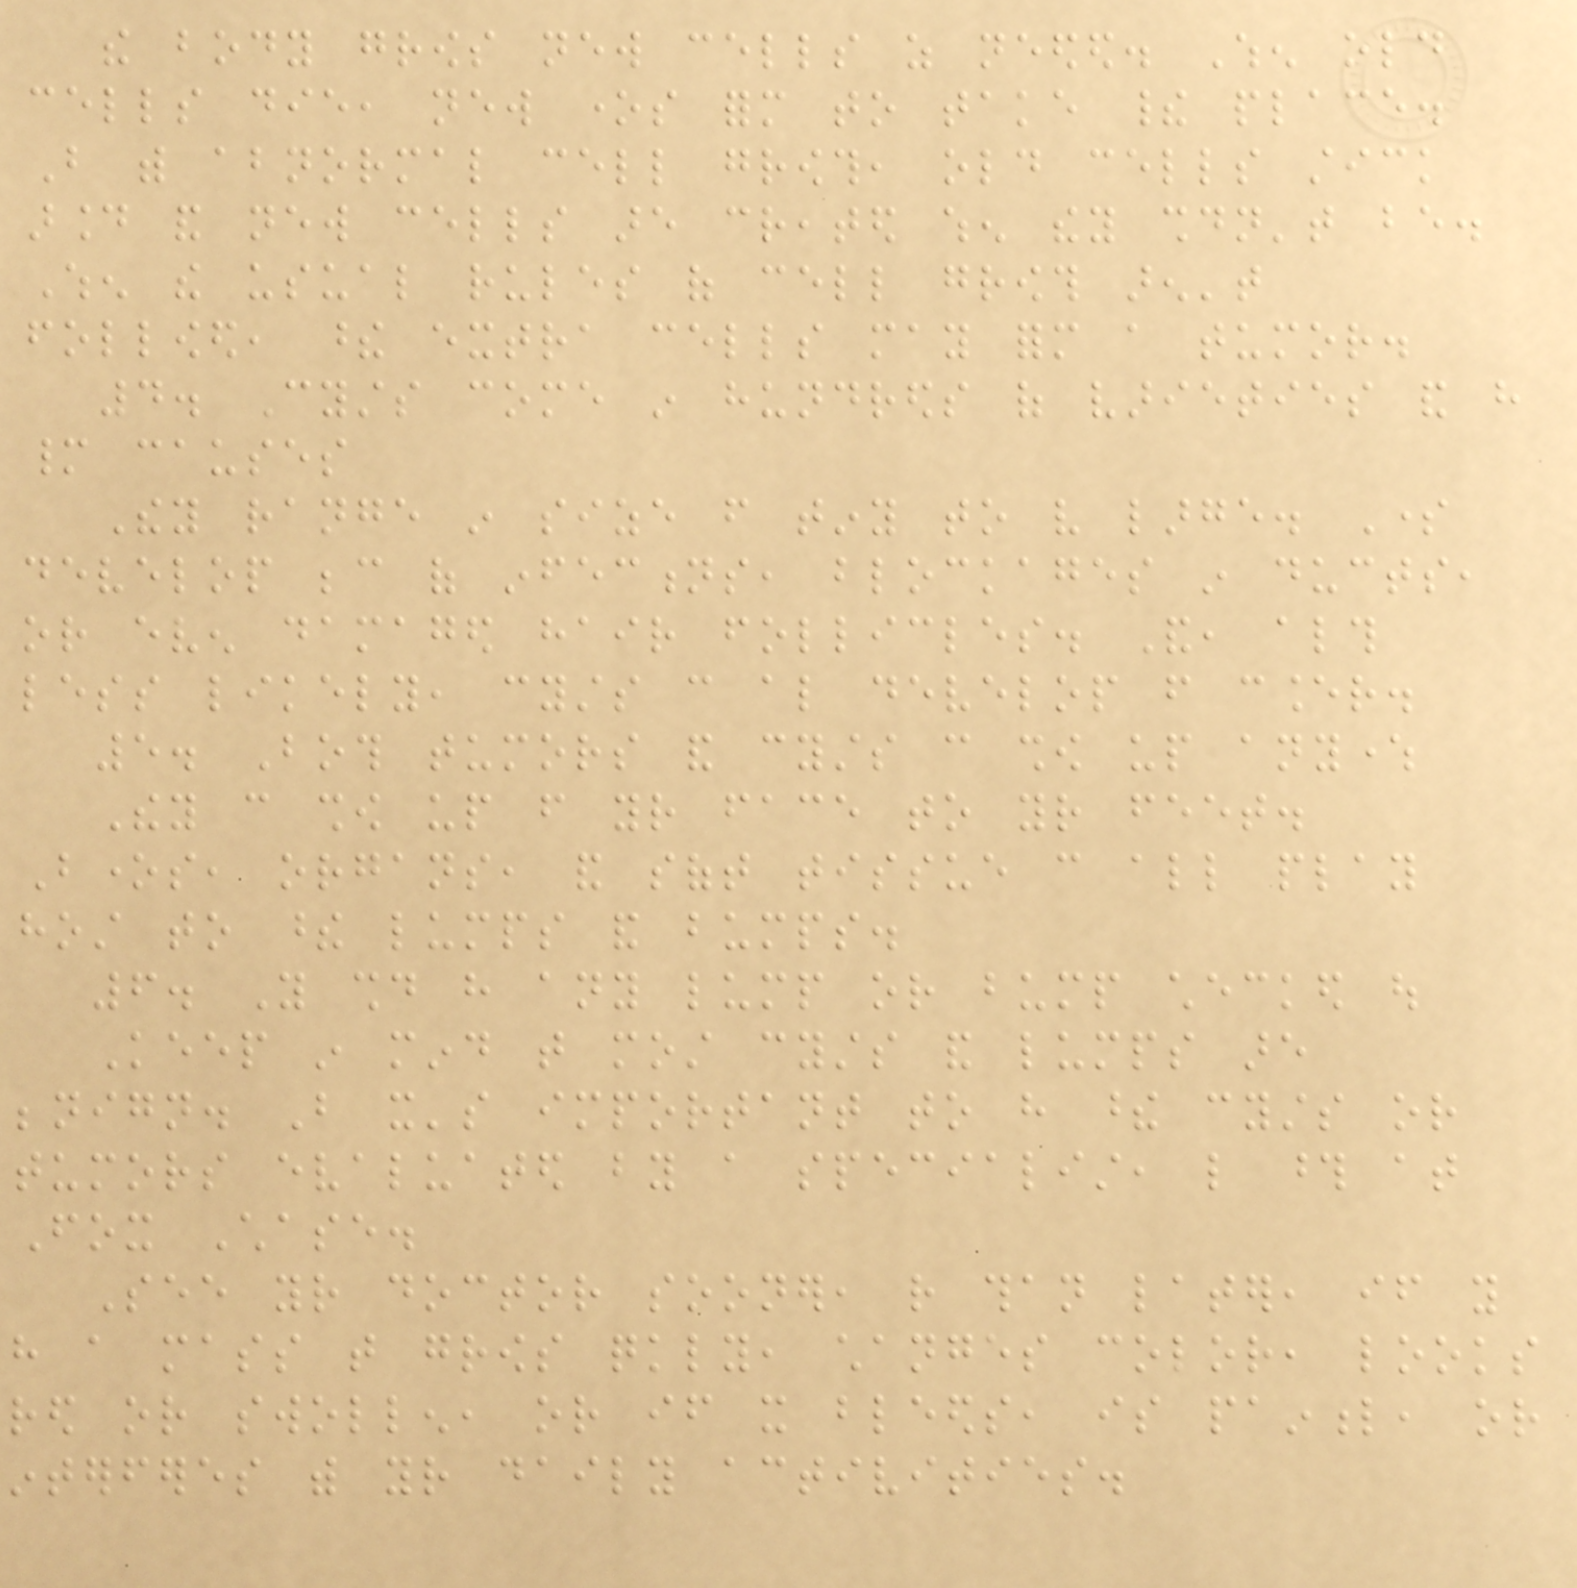the body grows new cells as needed. When old
cells die, new ones form to take their place.
But with abnormal cell growth, old cells stick
around and new cells are created when they shouldn't be.
When the usual rules of cell growth aren't
followed, these extra cells may form a tumor.
4. Cysts come in hundreds of varieties and have
many causes
They range in size from tiny to very large. Some
develop because of infections, blockages in ducts,
or even damaged hair follicles. And, although
less likely, cysts can also develop from cancer.
5. Both tumors and cysts can show up anywhere
They can show up from your face to your feet.
Bones, organs, and soft tissue can all play
host to these lumps and bumps.
6. You should have any lump or bump checked out
Keep in mind that most cysts and lumps are
benign. But it's important to have these cysts or
tumors evaluated by a specialist, like those at
Fox Chase.
See your doctor sooner, rather than later, if you
have a mass that grows quickly, changes color, looks
red or swollen, or if it bleeds, is painful, or
interferes with your daily activities.
